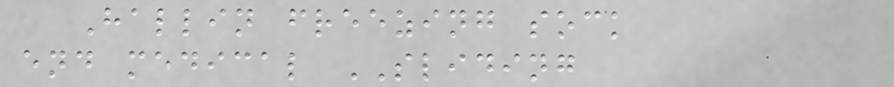Hallin freezing sock
end medical SLIDING
